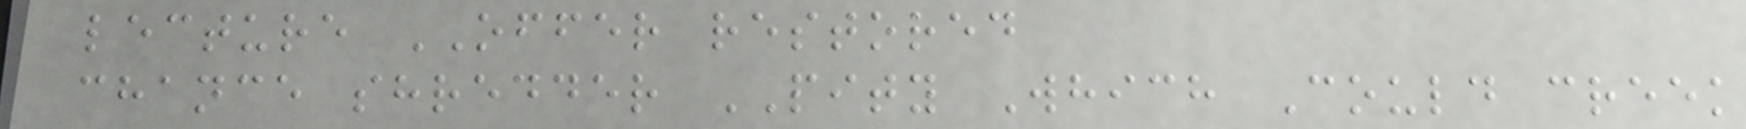lecture OFFER restored
chance shredder PITY Which Could creek
